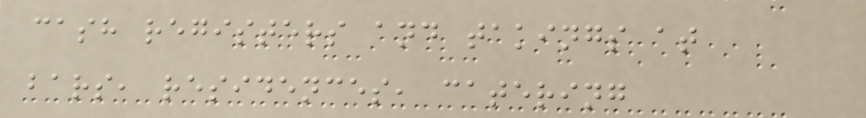cash registers and takings at
bars, residences, catering
